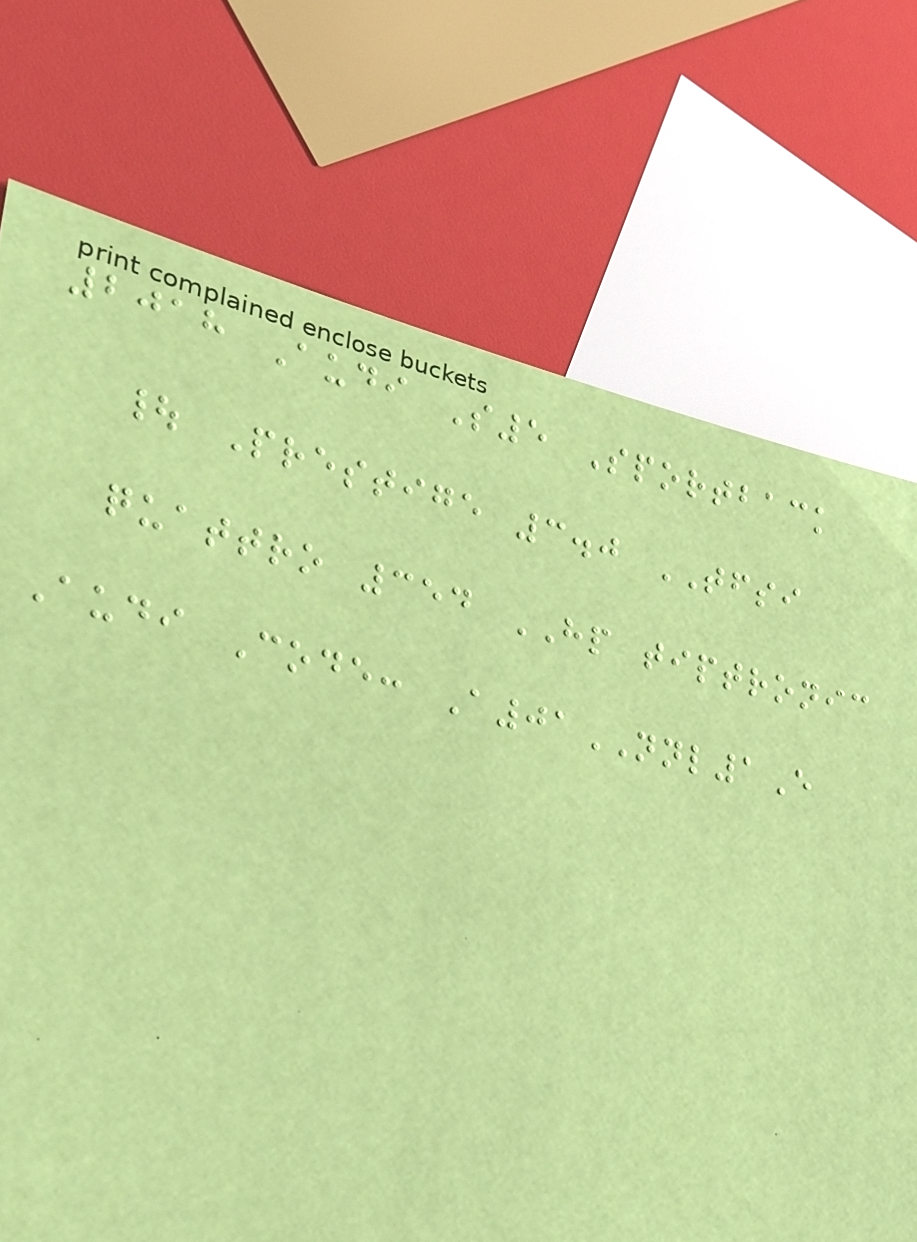2018 Audi S5 Sportback
| Prestige 3.0 TFSI
quattro 354 HP tiptronic
Audi Code: A01NNL1E
